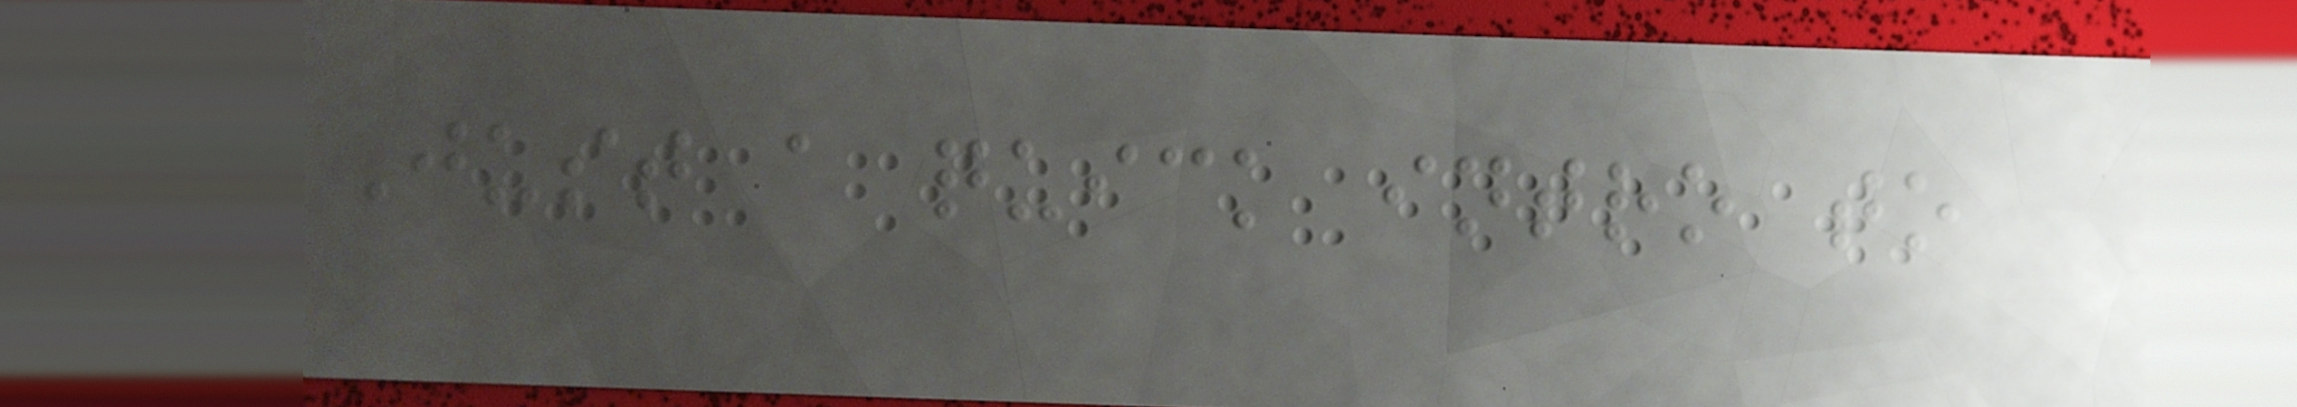Just a quick intro to
